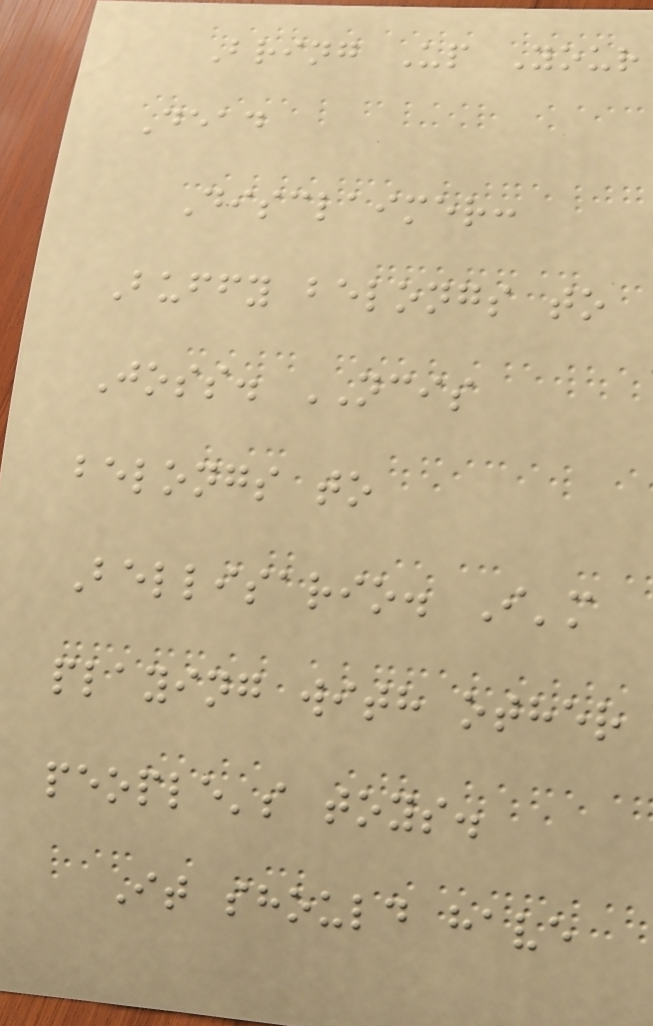Bring Up Your
Dead
Disclaimer:
Buffy belongs to
Joss. NCIS
belongs to
Bellisario. I'm
playing with other
people's toys.
It should have
